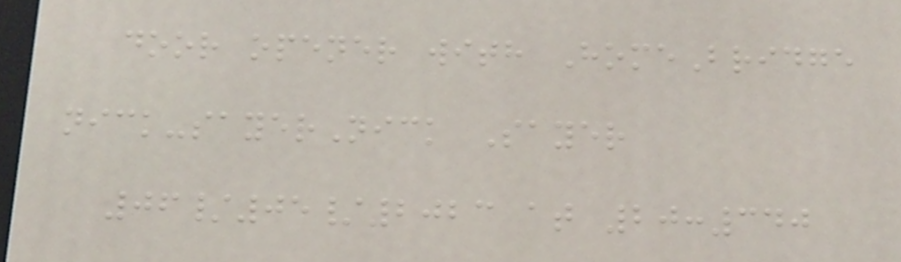door opener with HomeBridge
nick-sayerNick Sayer
06/05/2023 at 20:340
